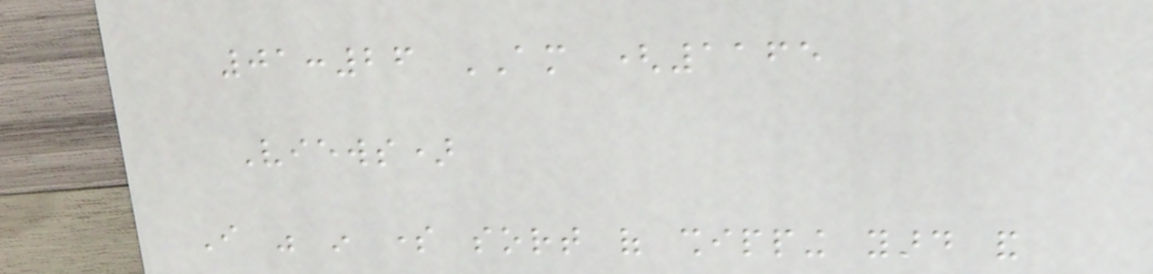01:26 AM (1165
Views)
I was in some sort of shipping yard and
